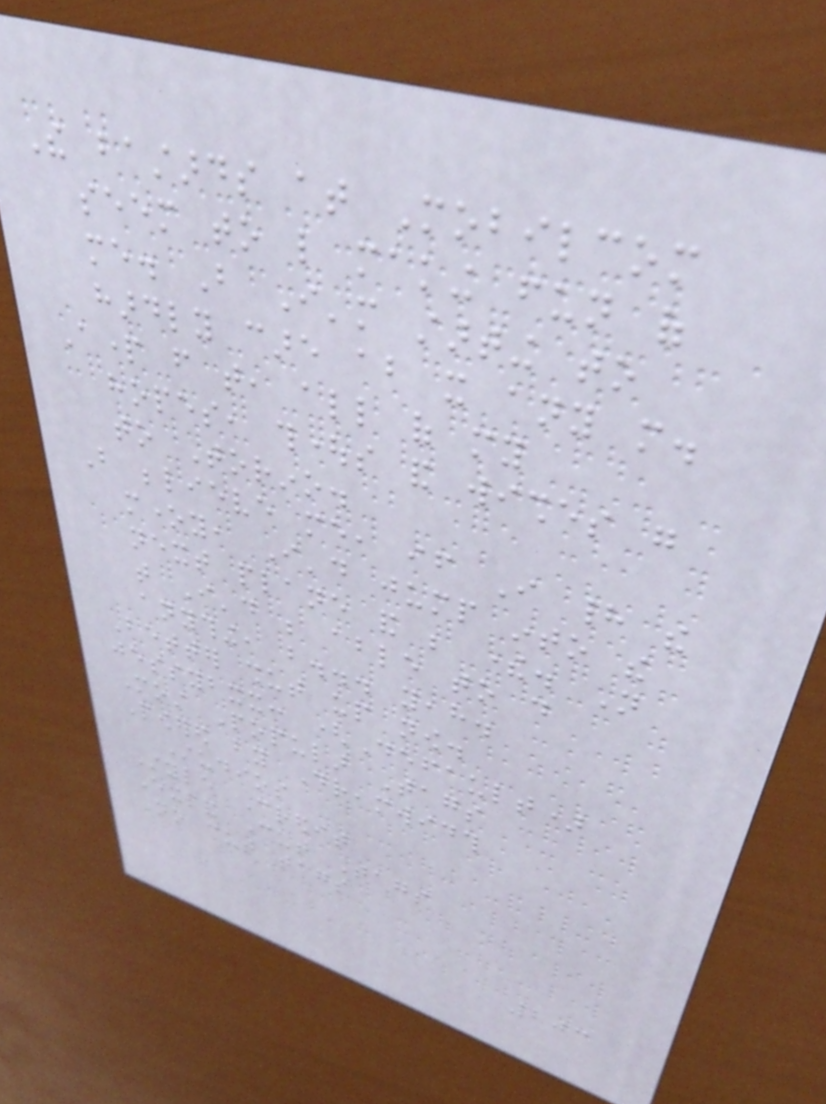The bastards at Mobilcom
seem to like making fun of
me. But I'm starting to
hardly care about it any more.
Apart from that, all of my
hopes, thoughts and wishes go
to Torino.
But believe me, if I had the
money, I'd jump into the
next plane and be there. Not
that I'd be able to do
anything, but... yeah.
Better shut up now.
jessybxx: (Default)
Most Popular Tags
Powered by Dreamwidth
Studios
Style Credit
Expand Cut Tags
No cut tags
203
